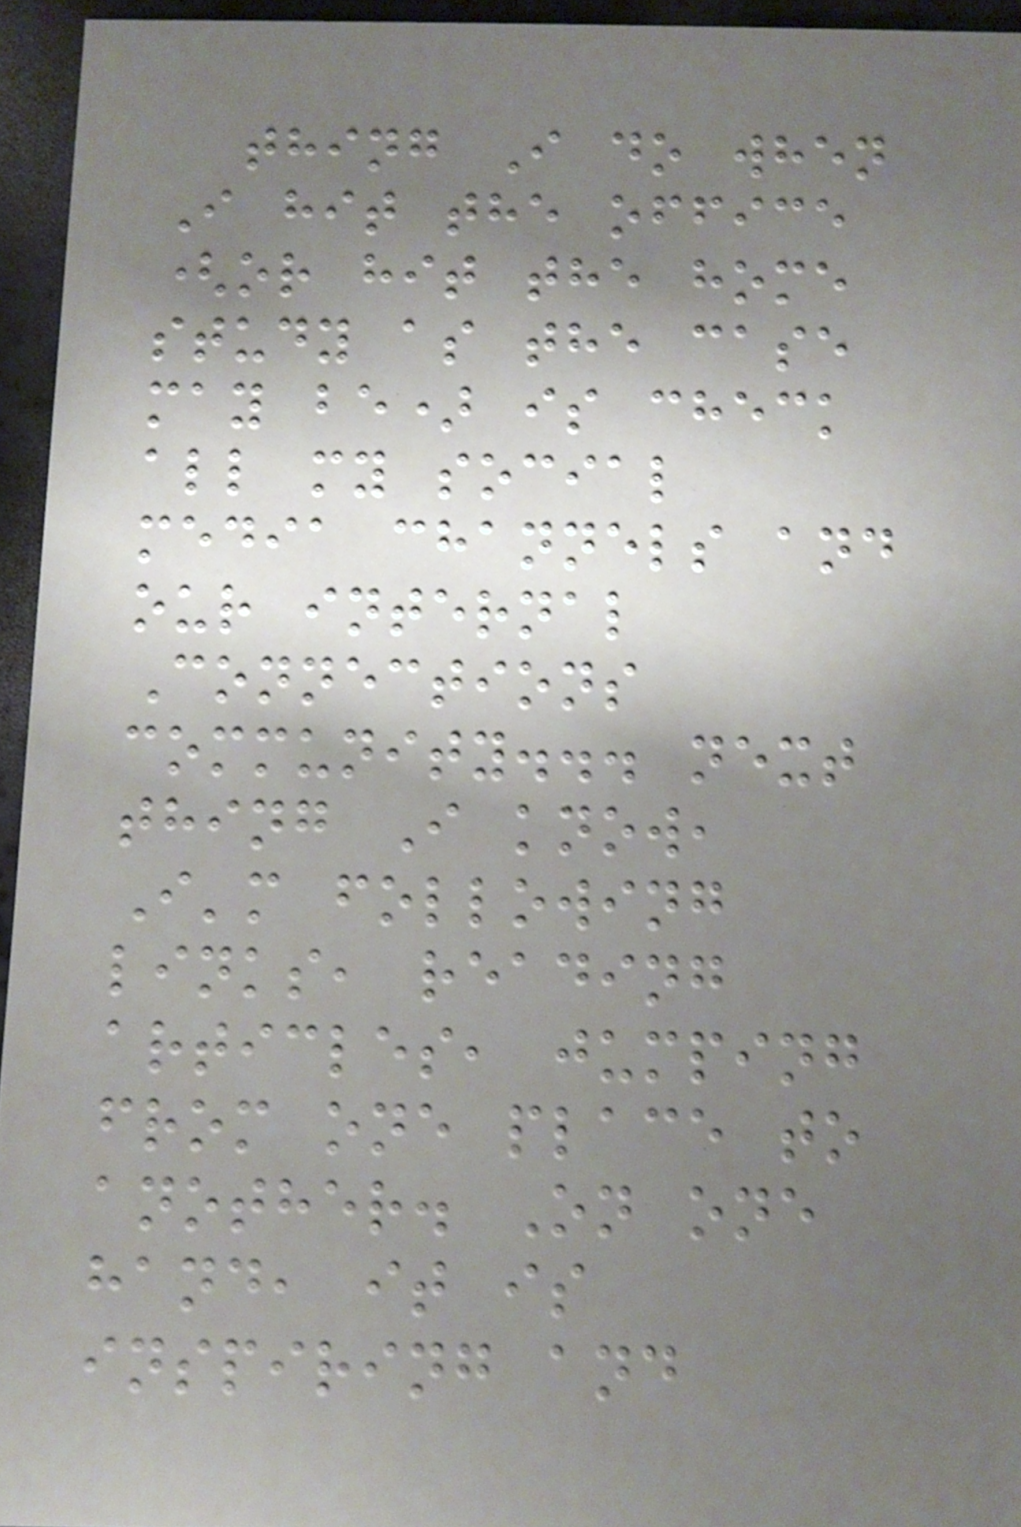thing I do when
I hit the office
(or hit the home
study as the case
may be) is check
all my social
media channels and
our internal
Connections
community... next
thing I know,
I'm following
links, reading
articles, jumping
from one place to
another. On one
hand, it is
inspiring and
